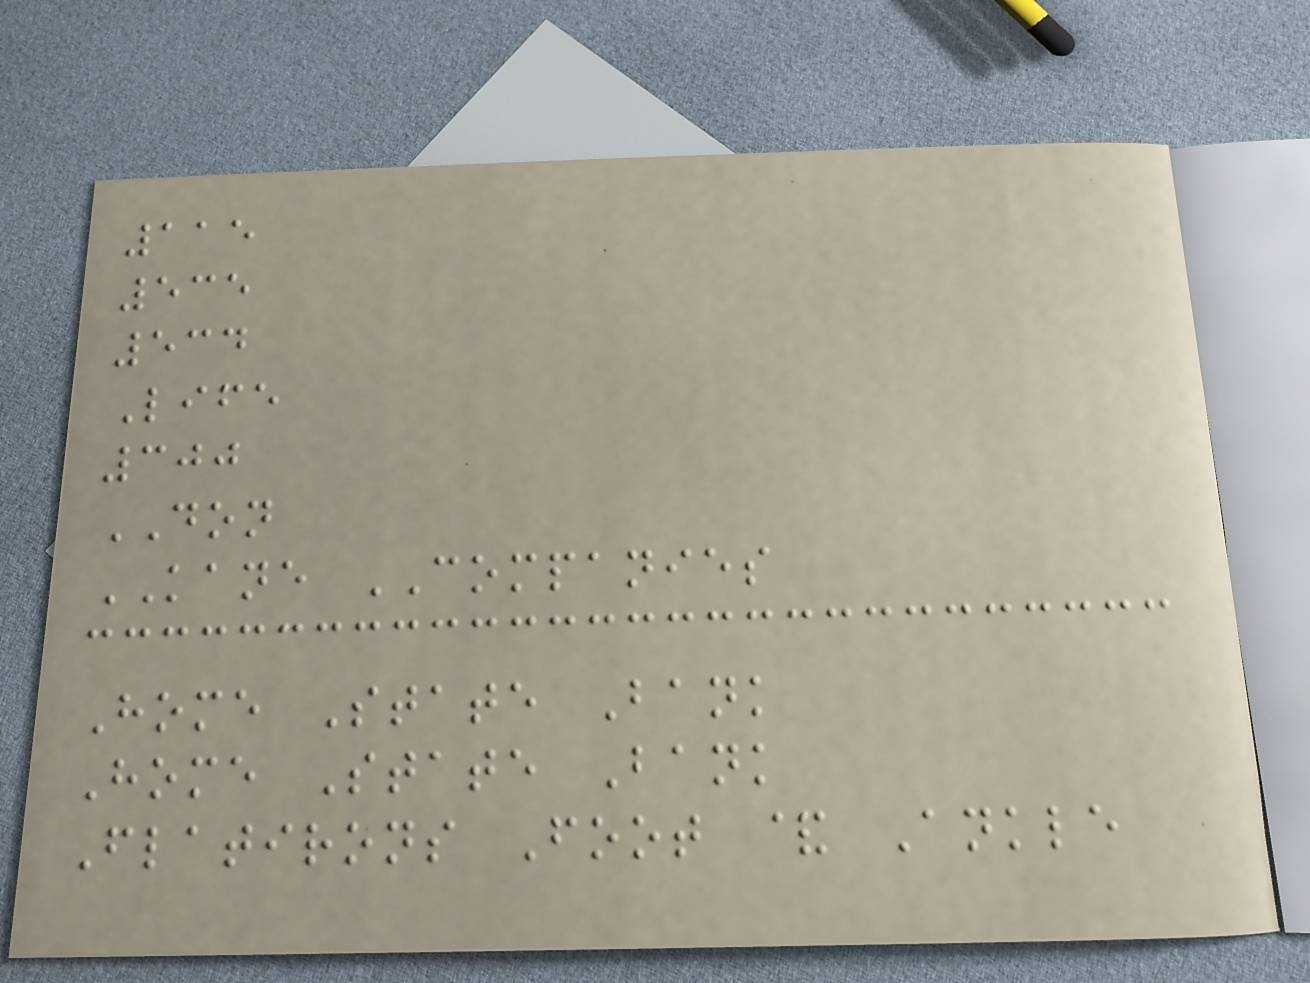115
535
534
Life
300
DON
KANE COMPANIES
Home State Bank
Home State Bank
Flatirons Foot & Ankle
